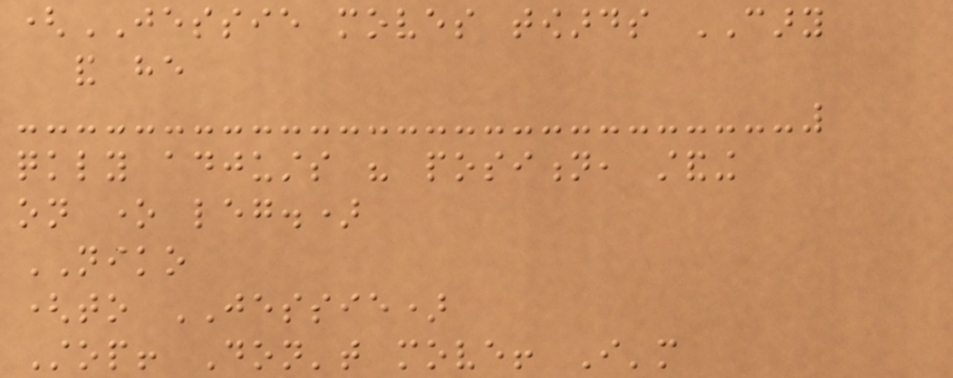(JESSIE moves towards CARY
and he
quickly adjusts his position, standing
on one leg.)
NIKO
(to JESSIE)
Stop! Don't move! I'm
